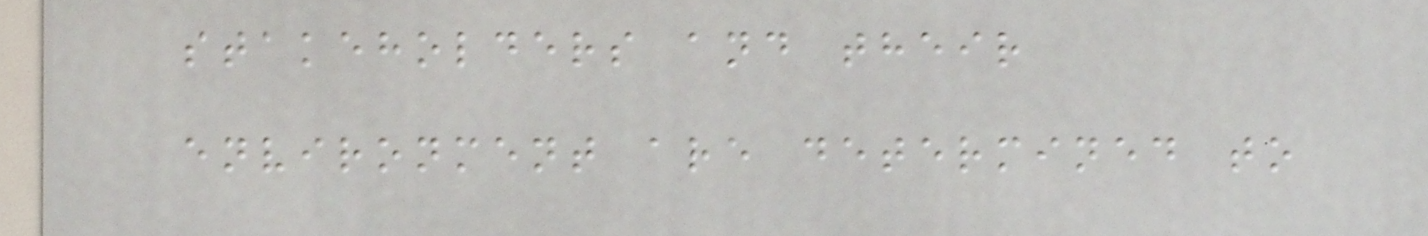stakeholders and their
environment are determined to
